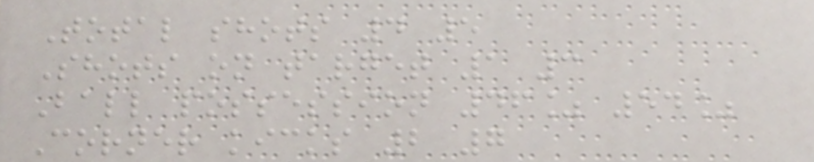Total shots 4 5
Shots on target 1 3
Ball possession 46% 54%
Corner kicks 2 7
